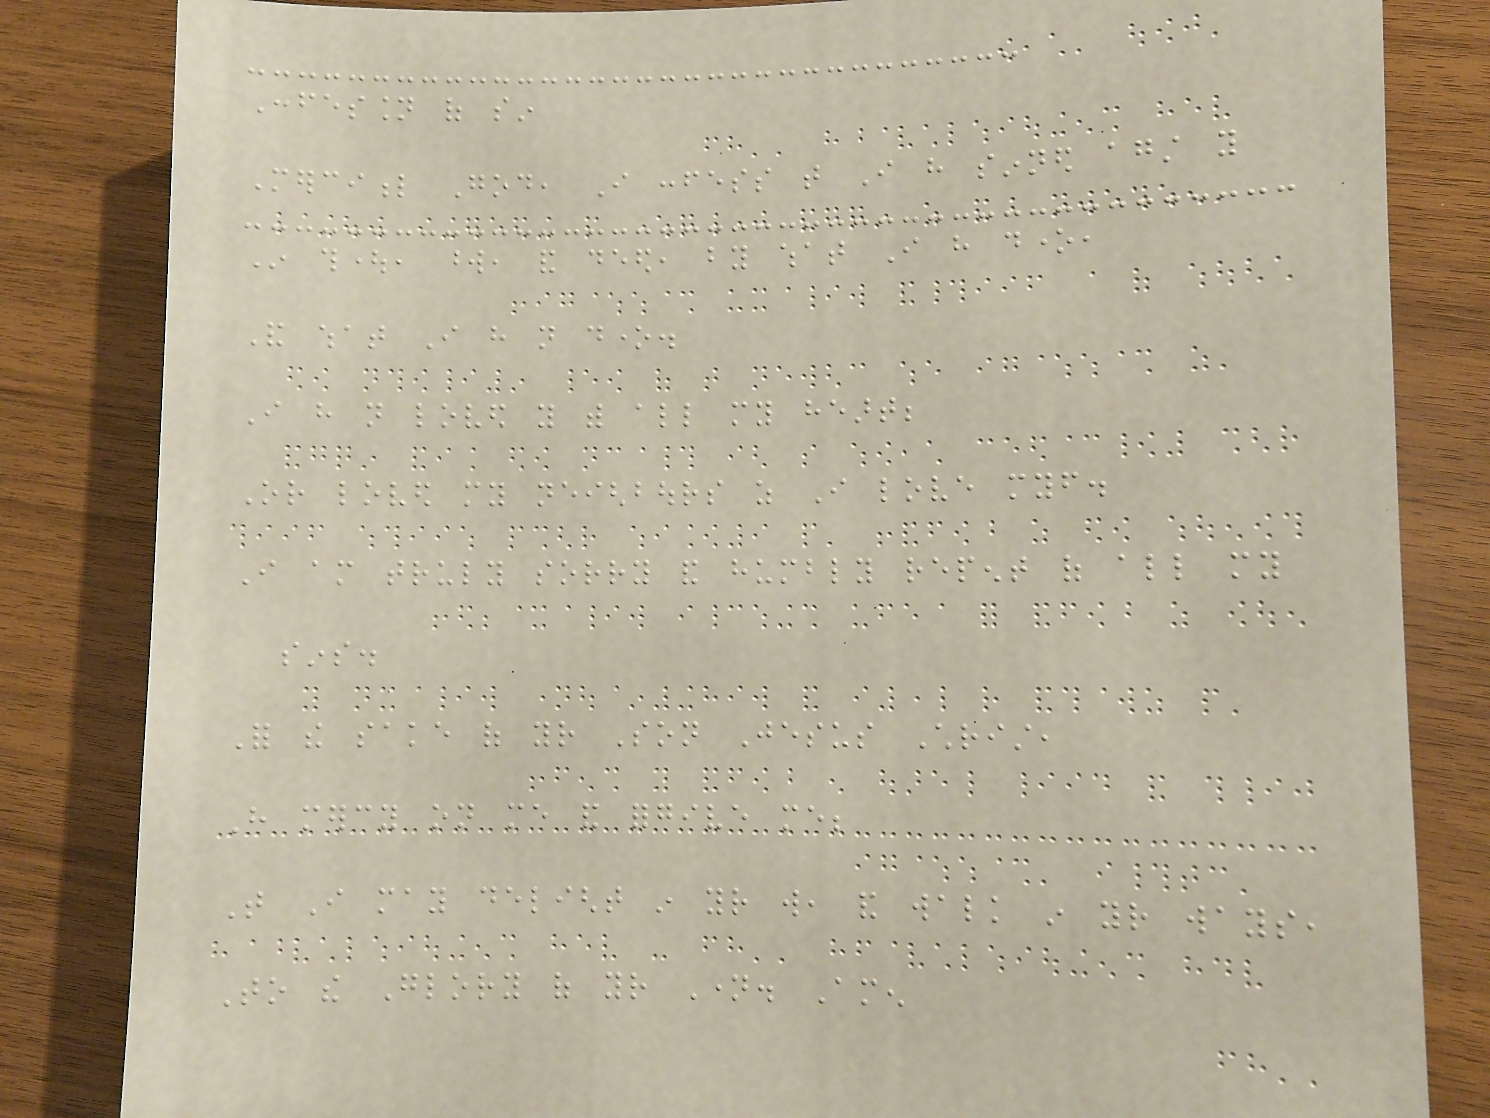Confession of sin
Merciful God, I confess that I have sinned against you
In thought, word, and deed, by what I have done,
And what I have not done.
I have not loved you with all my heart;
Or loved my neighbours as I love myself.
I am truly sorry and humbly repent of all my
sins.
For the sake of your Son Jesus Christ,
Have mercy on me and forgive me;
That I may delight in your will, and walk in your ways,
To the Glory of your Name. Amen
